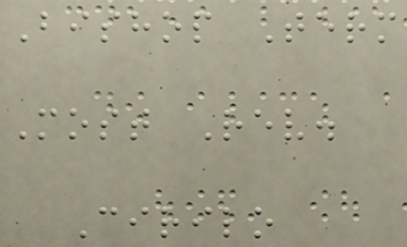Bishop Term
Most Rev.
Cirilo
